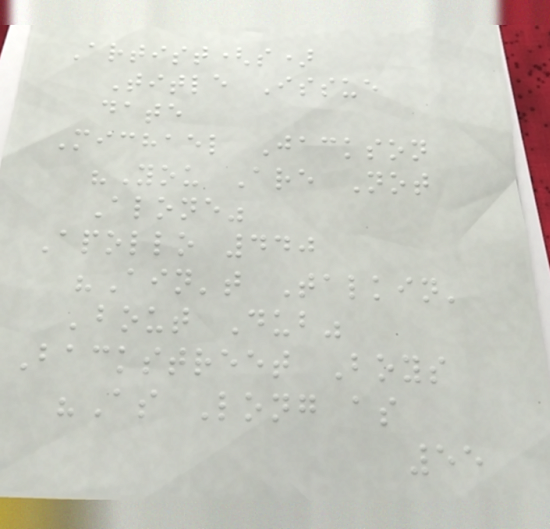Artist(s)
Title Issue
date
Michael Jackson
"You Are Not
Alone"
Apollo 440
"Ain't Talkin'
'bout Dub"
Backstreet Boys
"As Long as
55
